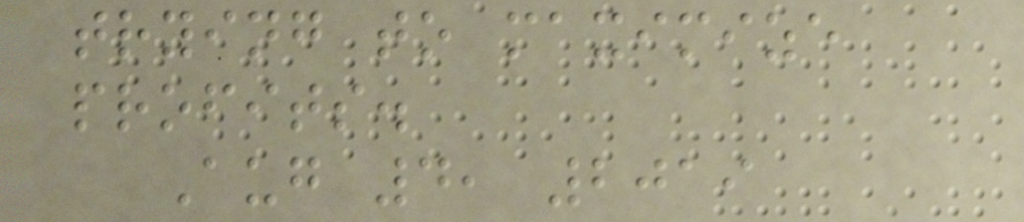trying to maximize
profits.
Aug 4, 2019
